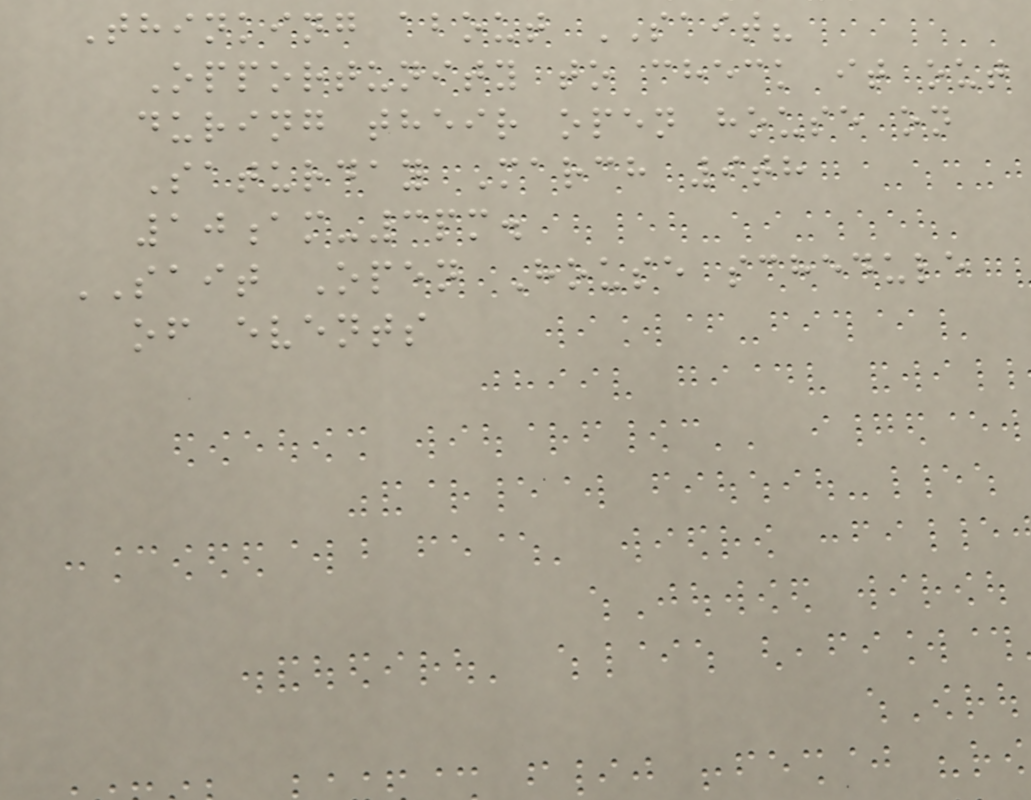Thinking about SAIT?
Opportunity to check it out
during their open house on
Saturday March 9th
10am-3pm.
SAIT Open House schedule
of events
